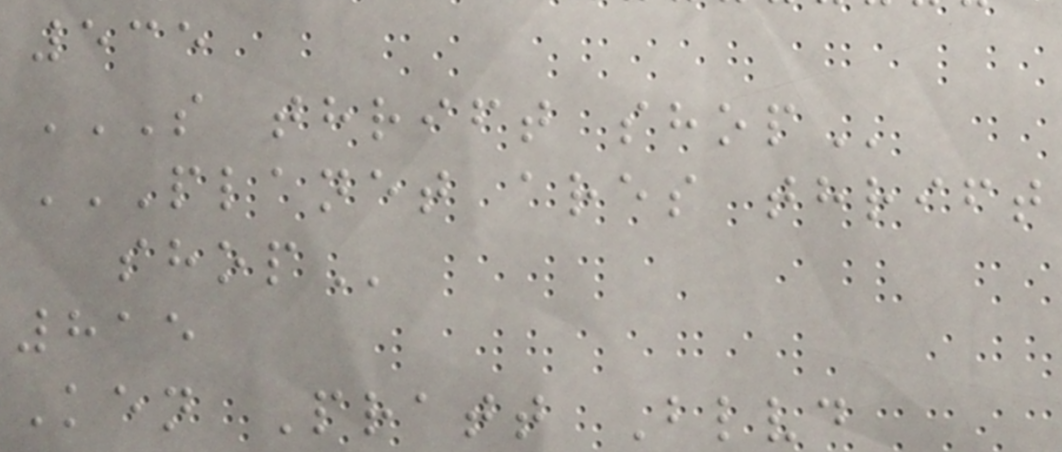535
S THRIFT SHOP
PLANET ARES THRIFT
SHOP
815
Ken Pratt Blvd
